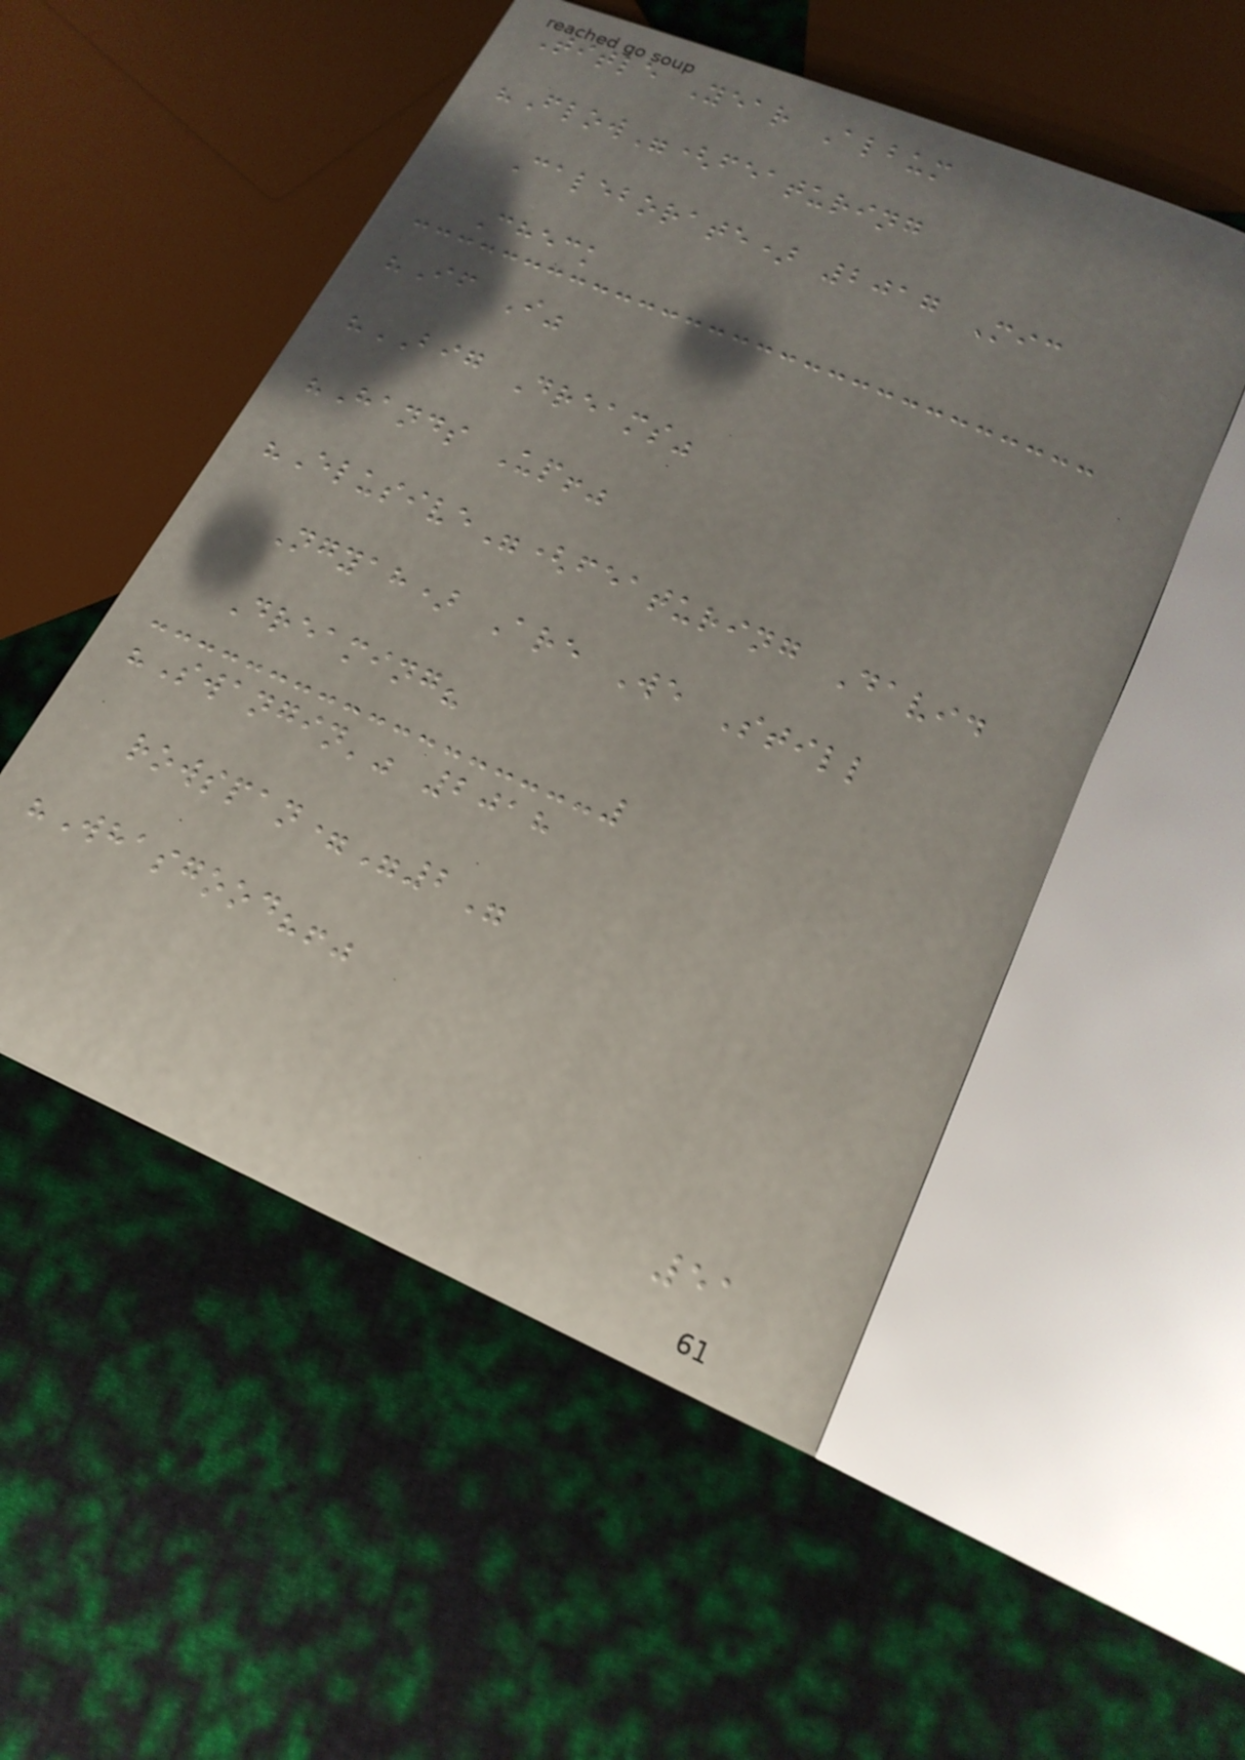Title Year Album
"Flow"(featuring
Caleborate) 2017 Mic
Check
"If I"
"BIG Dreams"
"Hands Up!"
"Elusive"(featuring David
Ngyah) Are We Still
Dreaming?
"Swangin'" 2018
rowspan="2"
"Whasgood?!"
51
